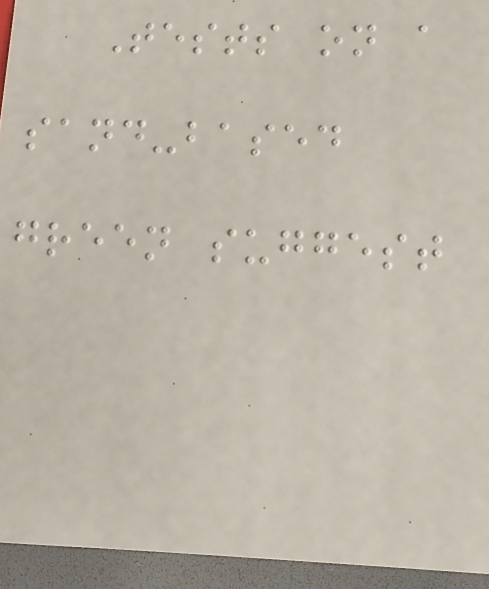Tests on a
sand-based
green suggest
